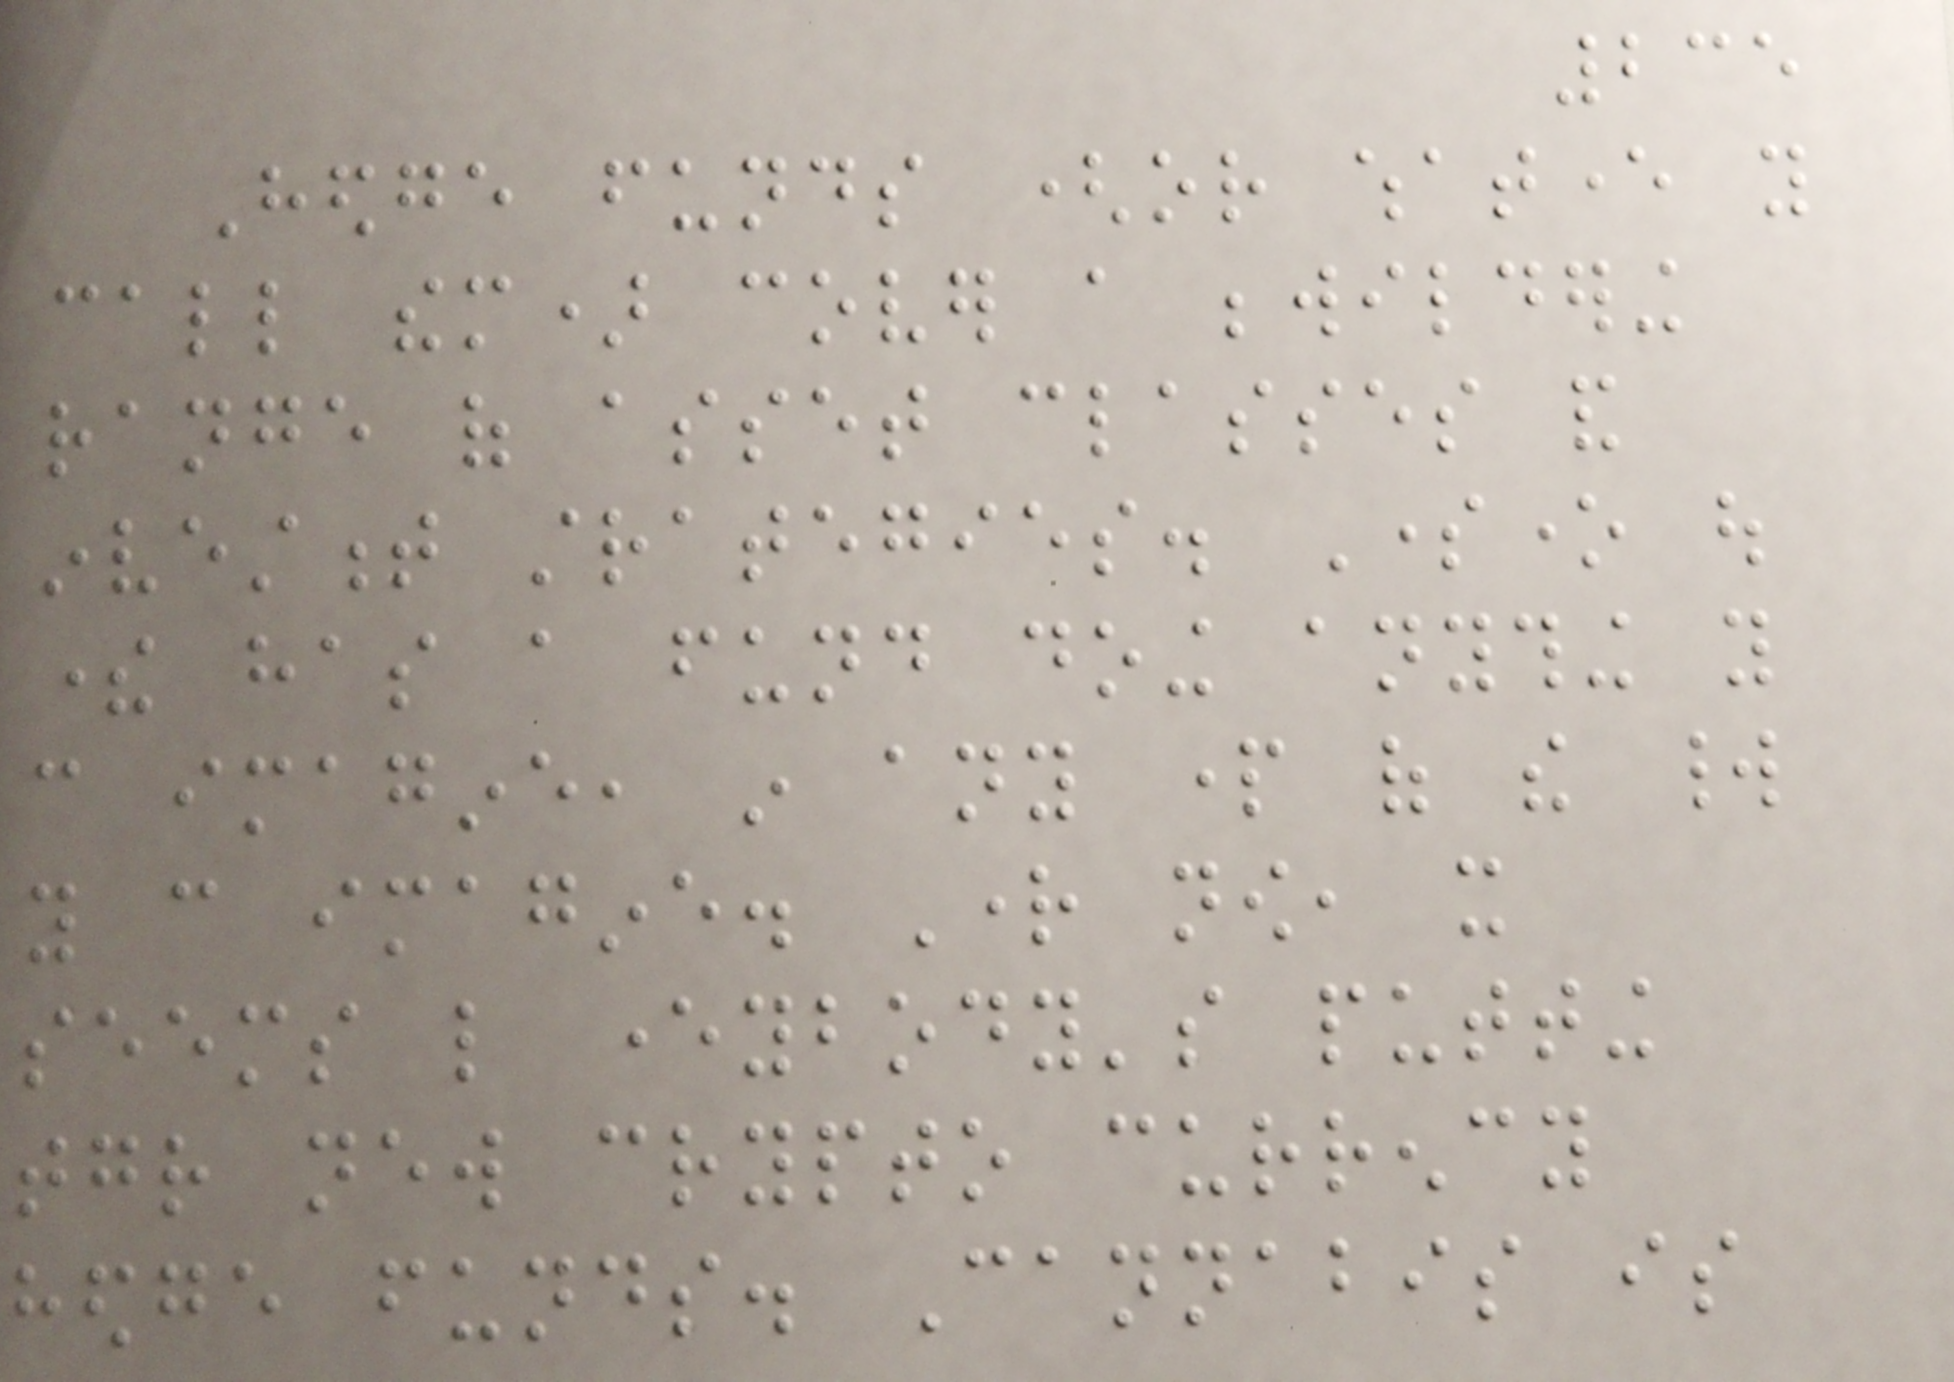235
Hedge funds (or whatever you
call them) cover a bewildering
range of asset classes and
investment strategies. Someone out
there has a fund doing anything you
can imagine, in any part of the world
you can imagine. Right now, it
seems like everybody's putting
together new crypto currency
hedge funds. Cannabis is
